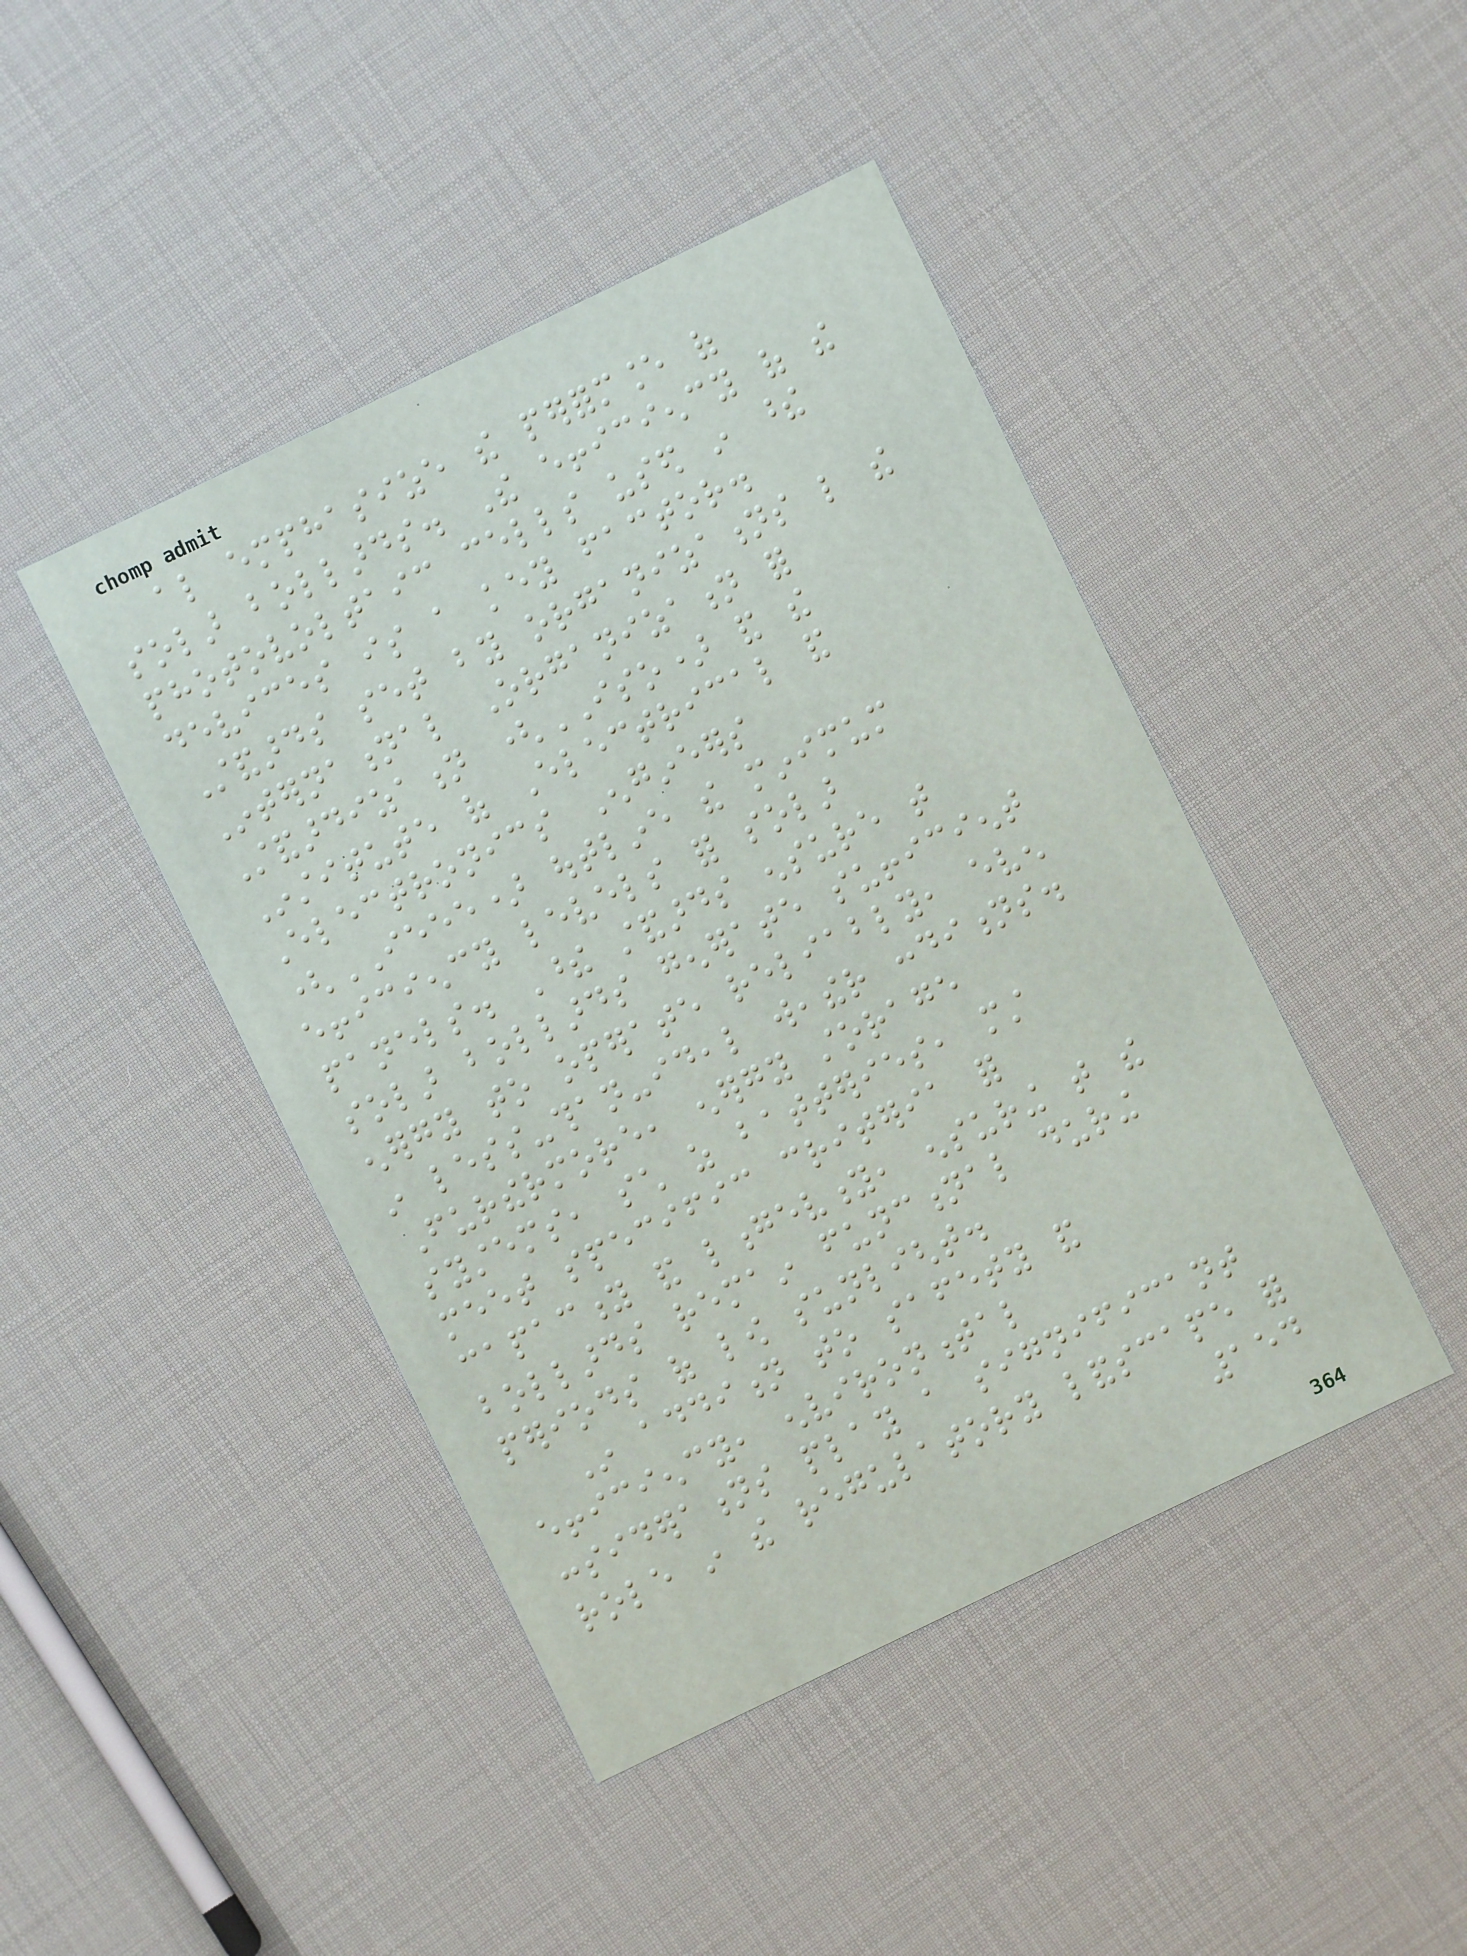also emphasize the performance of
solar bollards. The efficiency of the
photovoltaic cells used in these
devices is a key factor.
Standards set by organizations like the
International Organization for
Standardization (ISO) and the
Institute of Electrical and
Electronics Engineers
(IEEE) outline the minimum
efficiency levels for solar
panels. These standards ensure that
solar bollards generate sufficient
energy to operate reliably, even
in less-than-ideal weather conditions.
Furthermore, energy storage
systems, such as batteries, must
meet specific criteria for
capacity and longevity, ensuring that the
bollards remain functional during
periods of low sunlight.
In addition to safety and
efficiency, environmental
considerations play a significant
role in the regulatory landscape for
154
